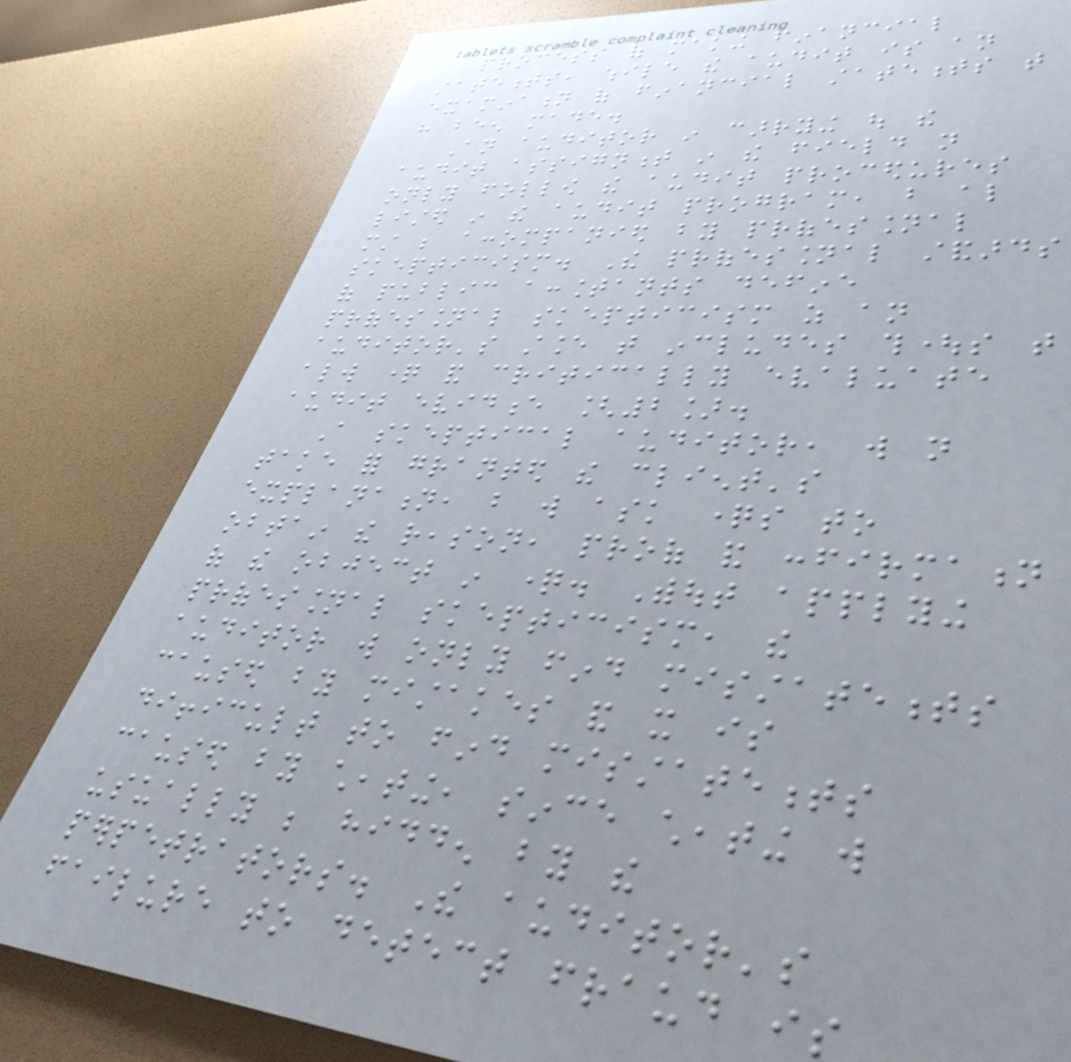process of making financial
statements, while the audit is an
examination of financial statements that
have been made.
An auditor in carrying out the
audit assignment in the field not
only follow the audit procedures
listed in the audit program, but also
must be accompanied by professional
skepticism. The professional standards
of public accountants define
professional skepticism as an
auditor's stance that includes thoughts that
always question and critically evaluate
audit evidence [2].
A skeptical auditor, will not
take for granted the client's
explanation, but will ask questions to
obtain the reason, proof and confirmation
of the object in question. Without applying
professional skepticism, the
auditor will only find misstatements
caused by mistakes and it is
difficult to find misstatements
caused by cheating, since cheating will
usually be hidden by the
perpetrators. The auditor's
failure to detect fraud is
